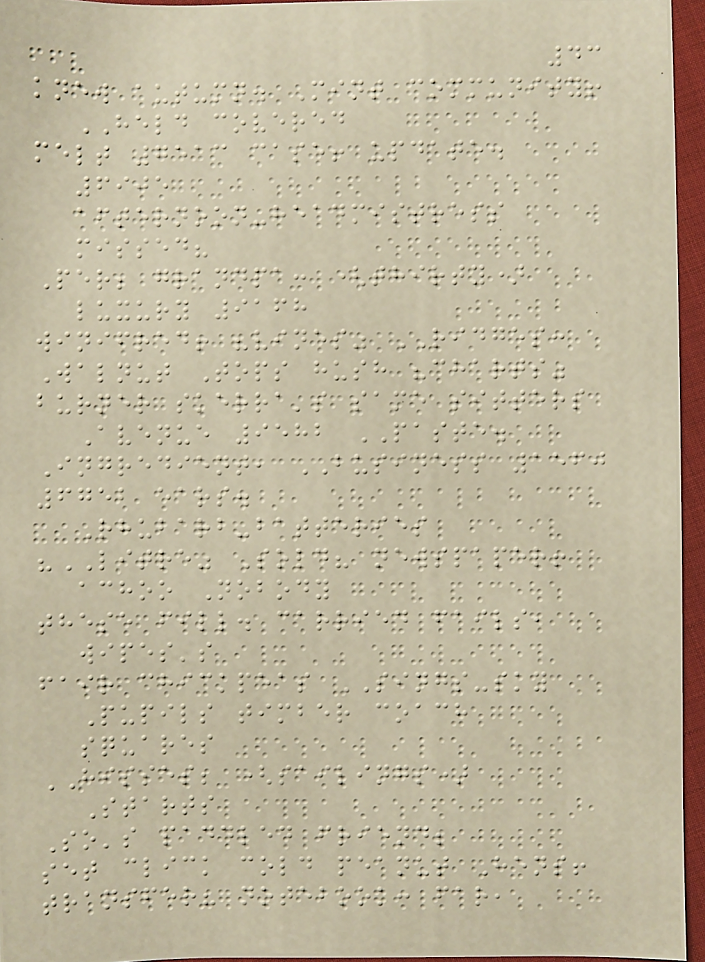43
knew autumn. Mint community!
HELD covered
melt 7513 case! update.
6905
afternoon-headmistress
missed?
Per; grandpa: (thirty)
luxury 9168
winifred! "vines" RIDGES:
Walnut Tops hush "charts"
burner skerra's same sitters
Avenue 9582 PASTE.
Ingredient, BUSINESS 1560
6752 ears.
Rhubarb-batteries
"LITRE" Sold? newspaper!
achoo Nobody
these fill. carried fails,
wipes's
fair chickpeas SINGS-sky
Pupils timber coach
squares
HISSES; (sailings)
Starts
So's paddled friend;
set click cold peanut Hens!
transfer? notebook: far,
